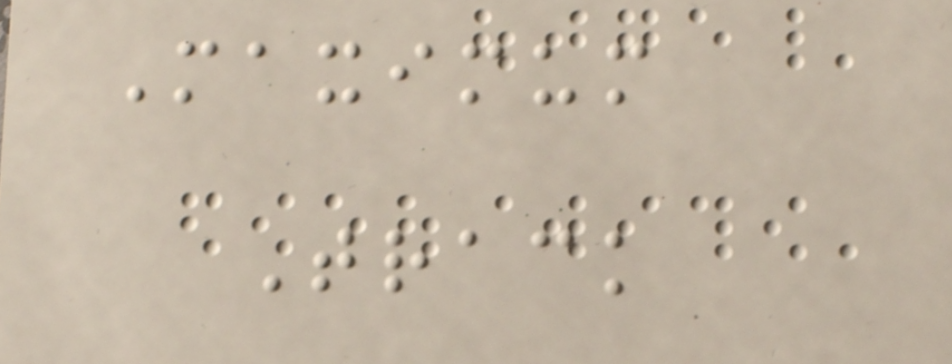Maximum
Track
